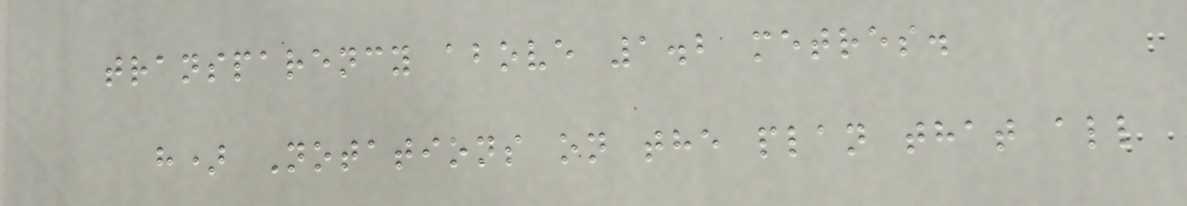transparency above 1.2 metres.
h) Notations on the plan that all
